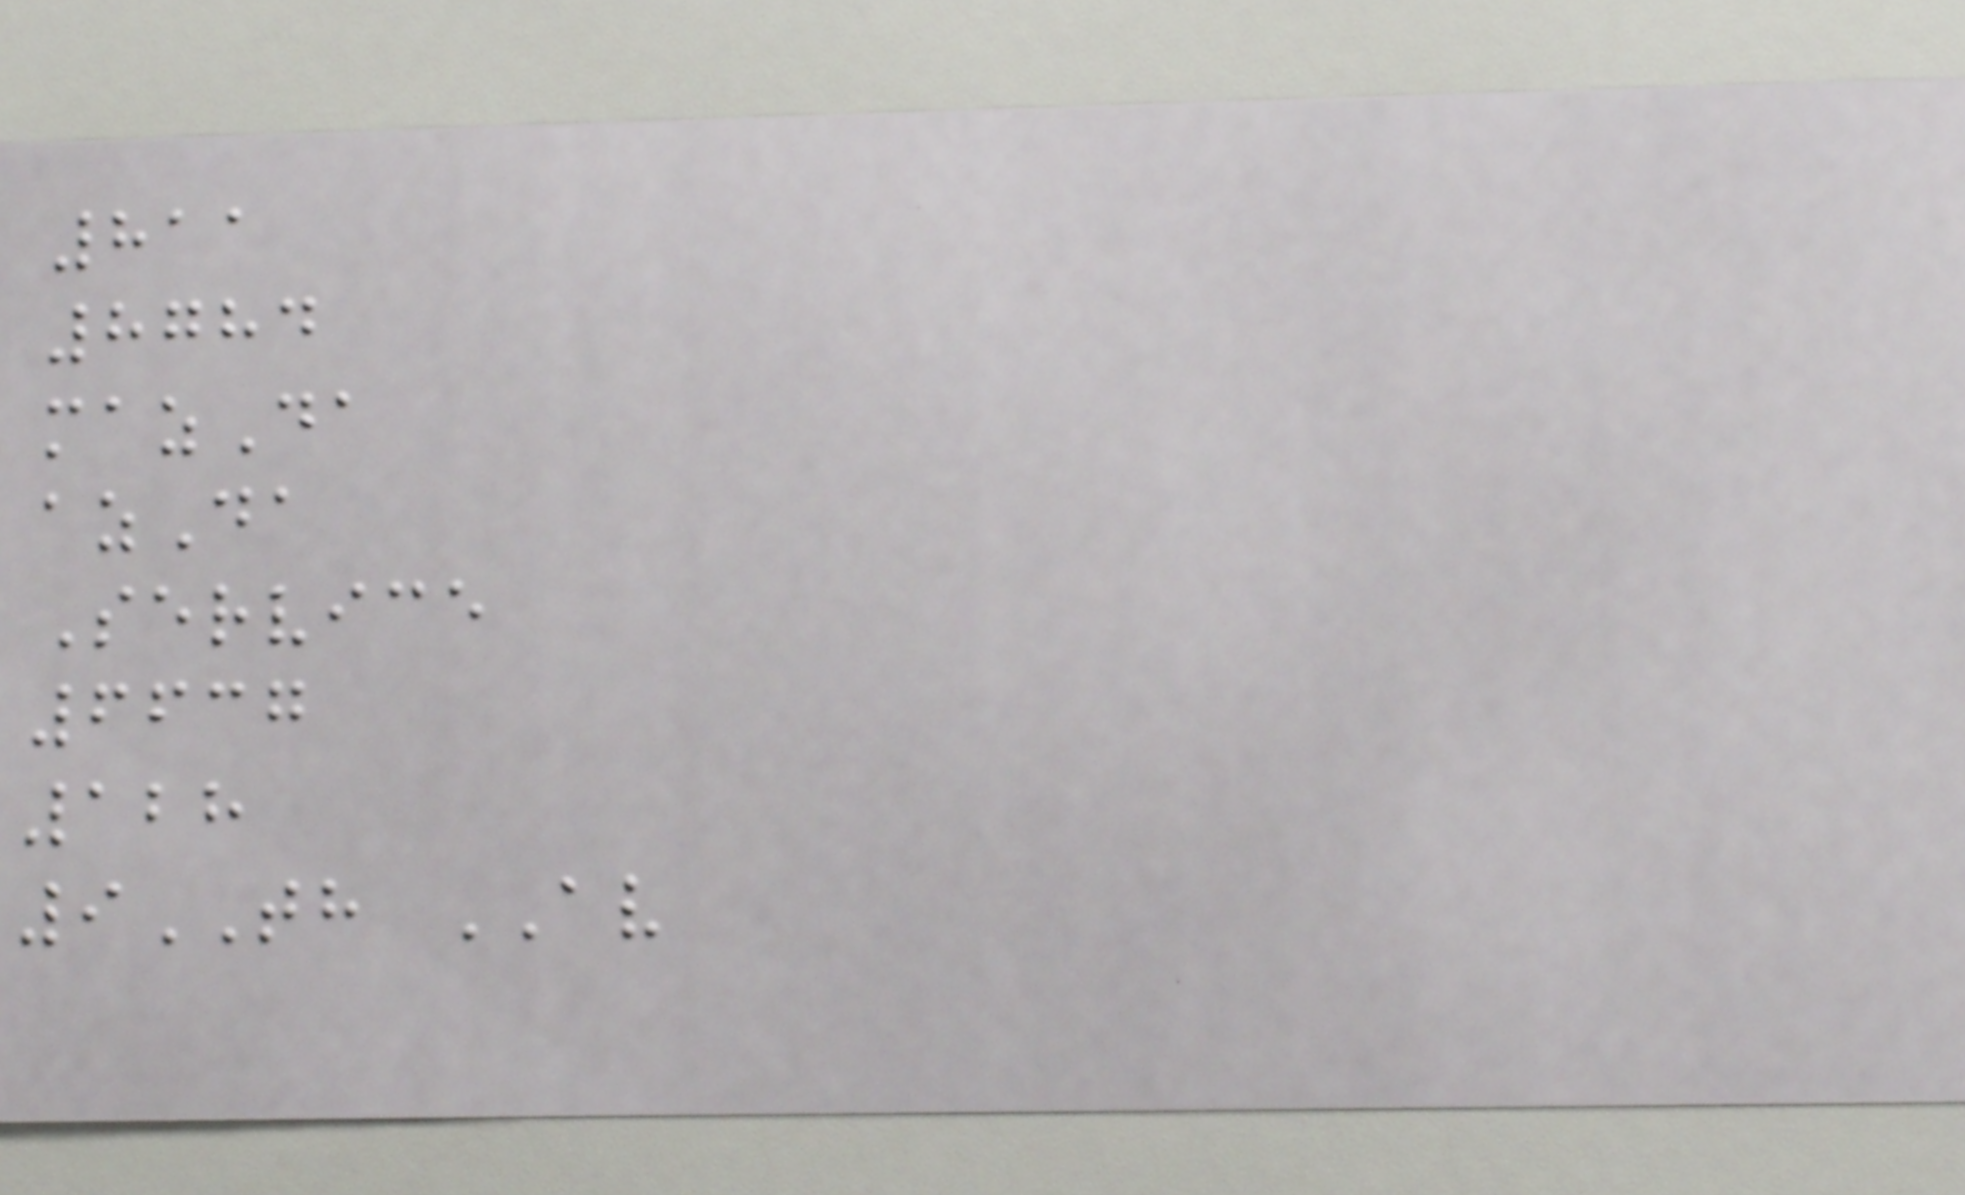811
8784
mazDa
azDa
Service
6637
128
9TH AV
